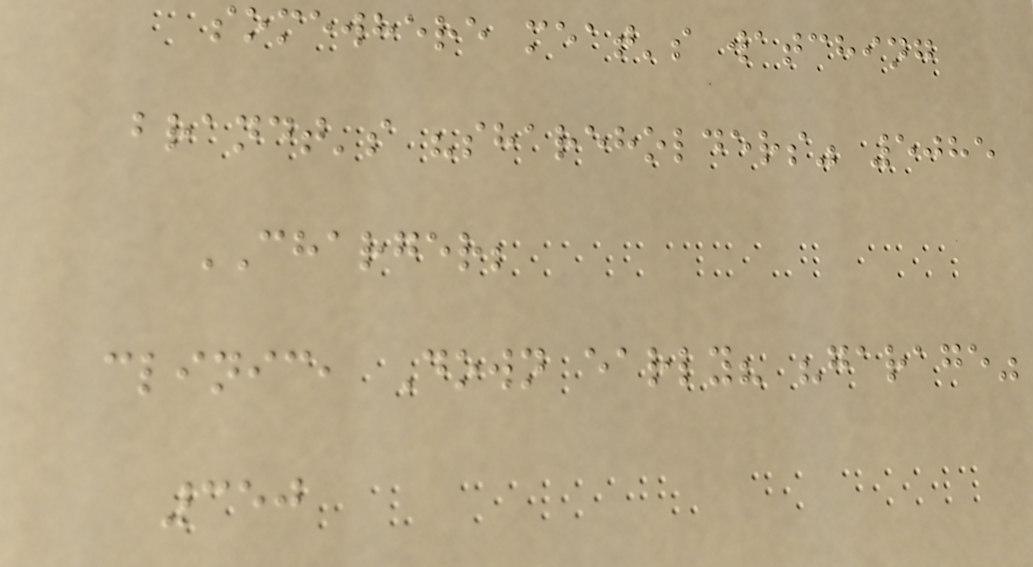somewhere meat's watching
brandt's "shareholders" 5085
CHARGER;
clinic, Down early? "garage"
350
